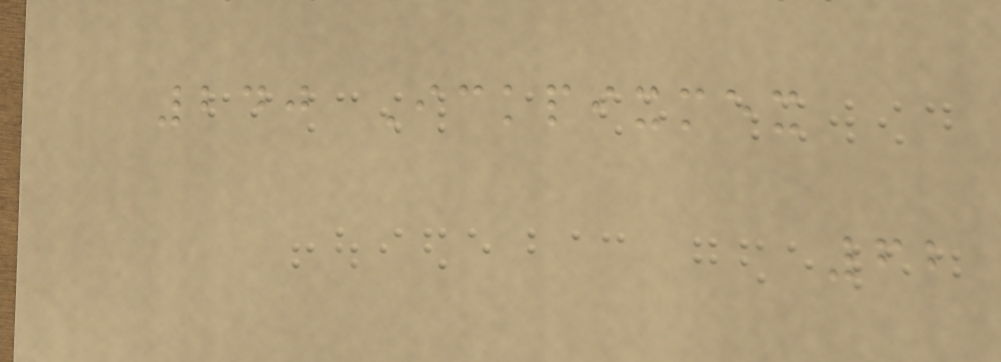240 Ickpixmex
62
